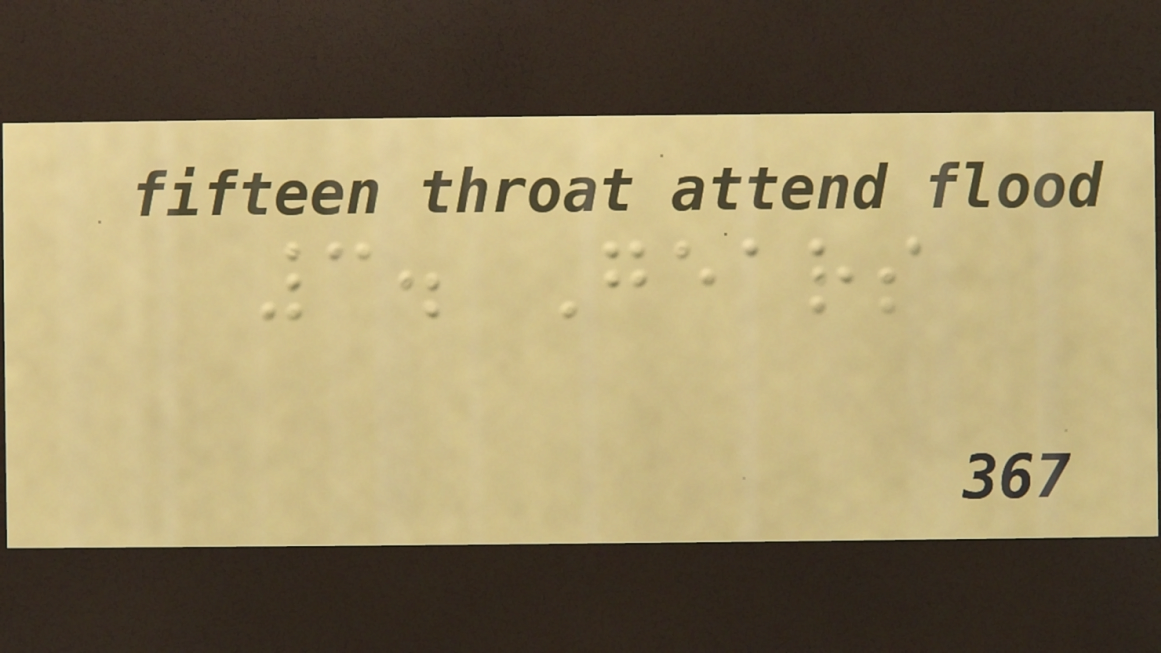3. Gears
